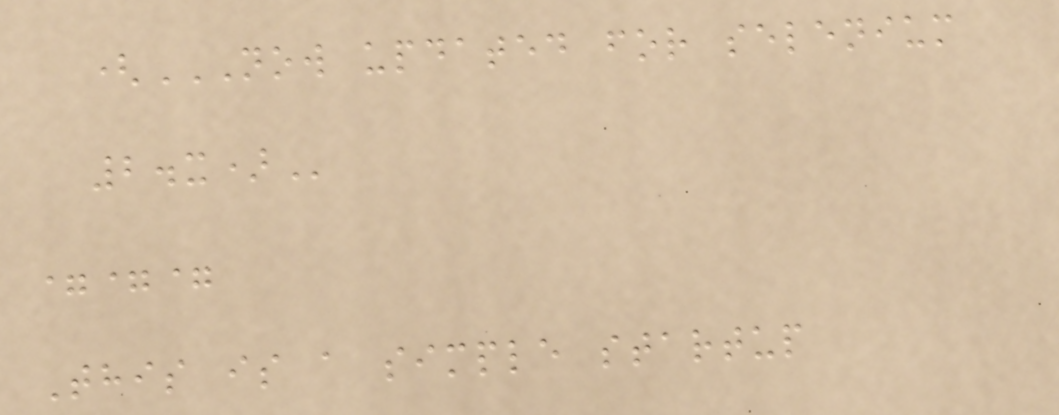(NOW UPDATED FOR SELENIUM
2.X)
===
This is a simple startup
